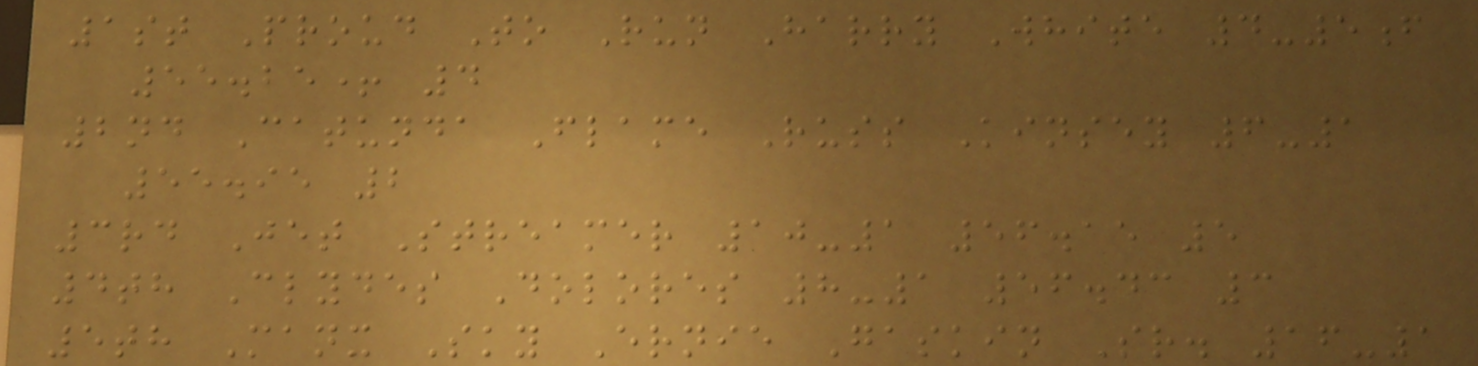1st Proud To Run Harry White 4-5f
55.25+ 4
2nd Catunda Flame Russ Kinsey 6-1
55.95 2
3rd Jet Streamer 10-1 56.15 5
4th Clydes Dolores 8-1 56.43 3
5th Manx Sky Ernie Gaskin Sr. 16-1
